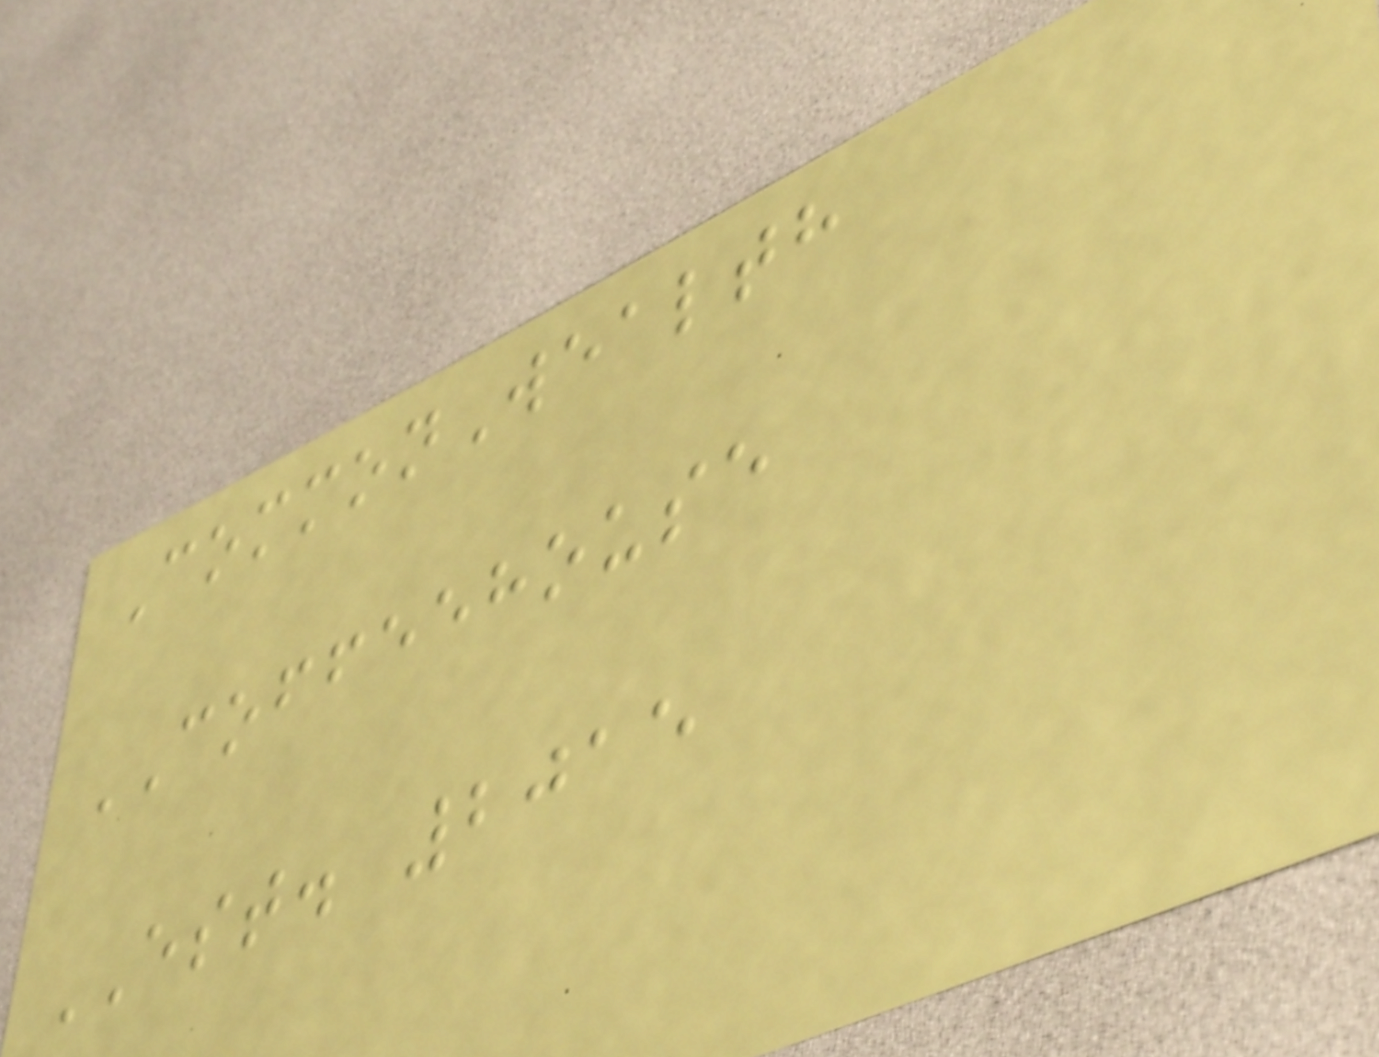CommonWealth
COFFEEHOUSE
EST. 2015
